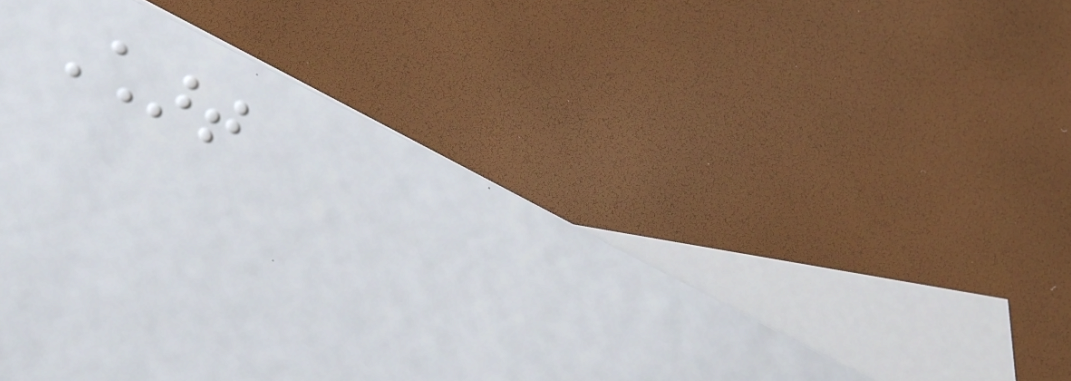Chart
